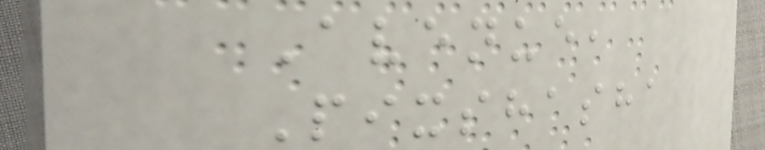Avenue,
Pixshasha
